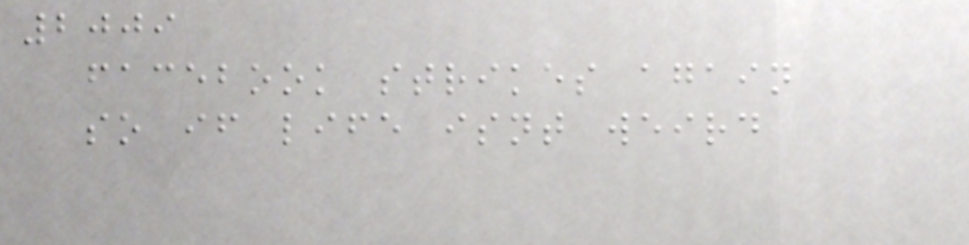2009
facebook strikes again
so if life isnt weird
